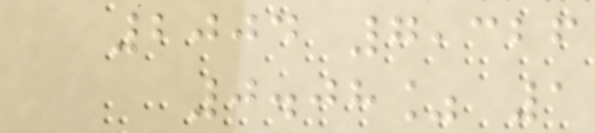2004 7,326
0.08% 1
